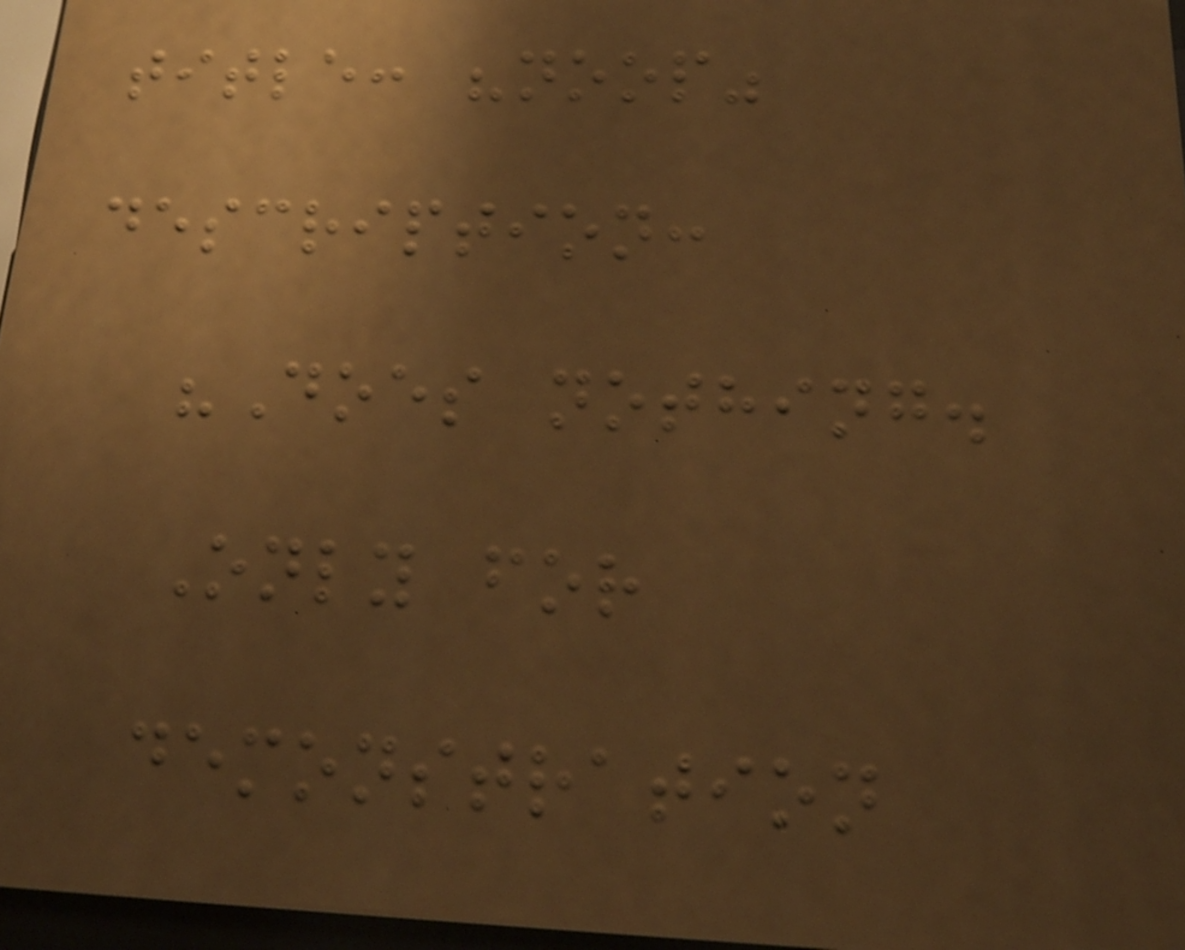title: "noop"
description:
"Does nothing.
Only for
demonstration
